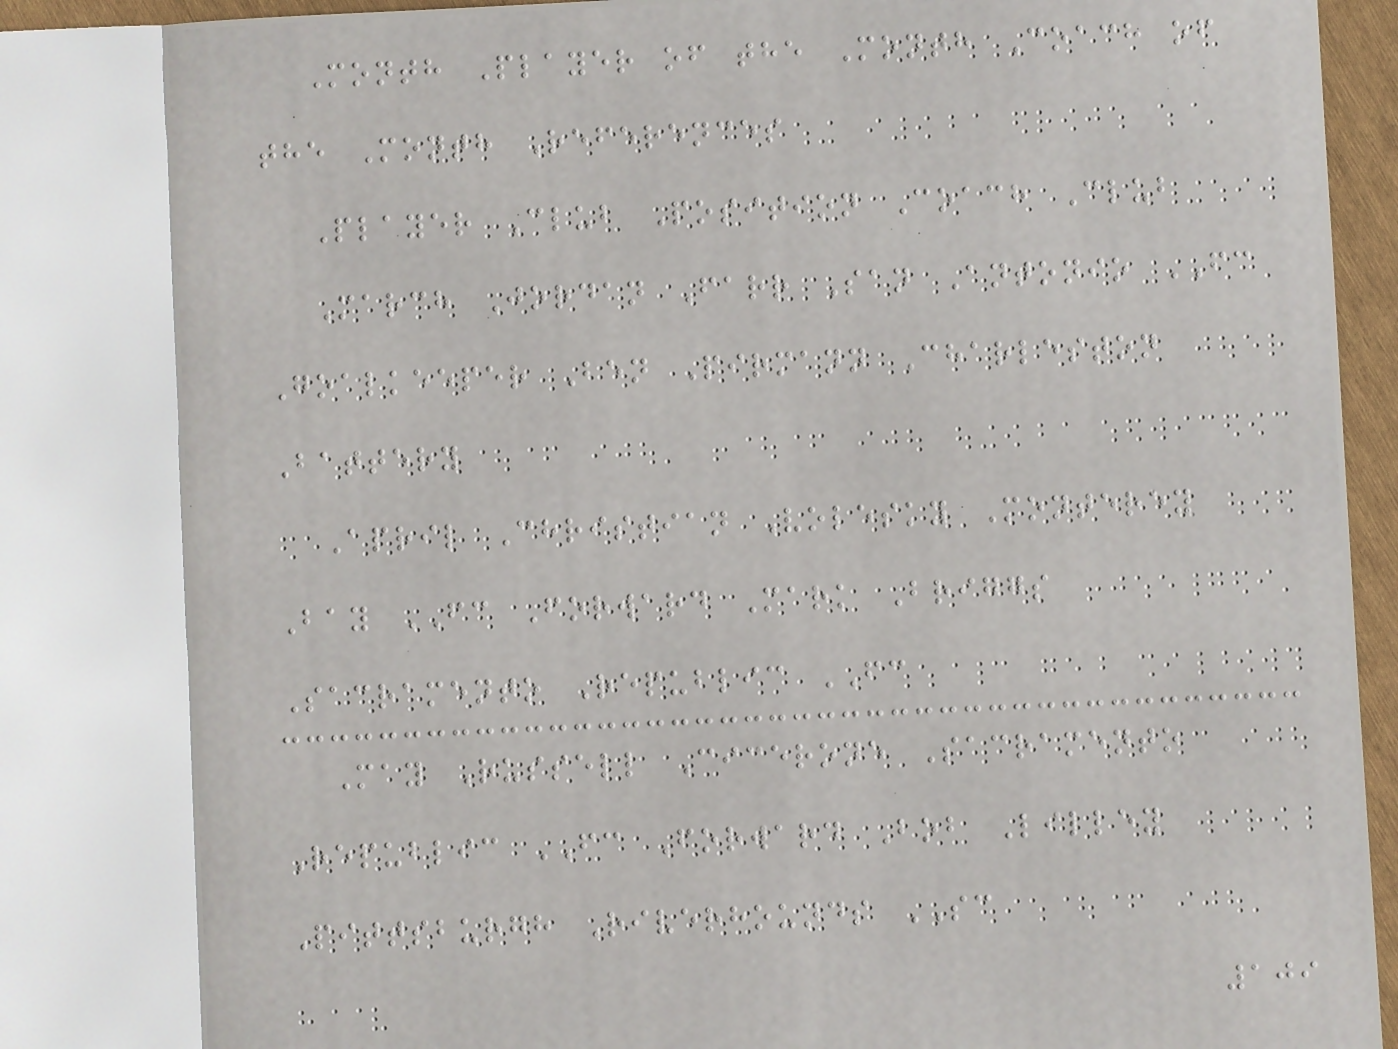Month Player of the Month Coach of
the Month References
Player Club Position Coach Club
March Jordan Farr San Antonio FC
Goalkeeper Ben Pirmann Charleston
Battery
April Christian Volesky Monterey
Bay FC Forward Mark Briggs
Sacramento Republic FC
May Russell Cicerone Sacramento
Republic FC Forward Bob Lilley
Pittsburgh Riverhounds SC
109
